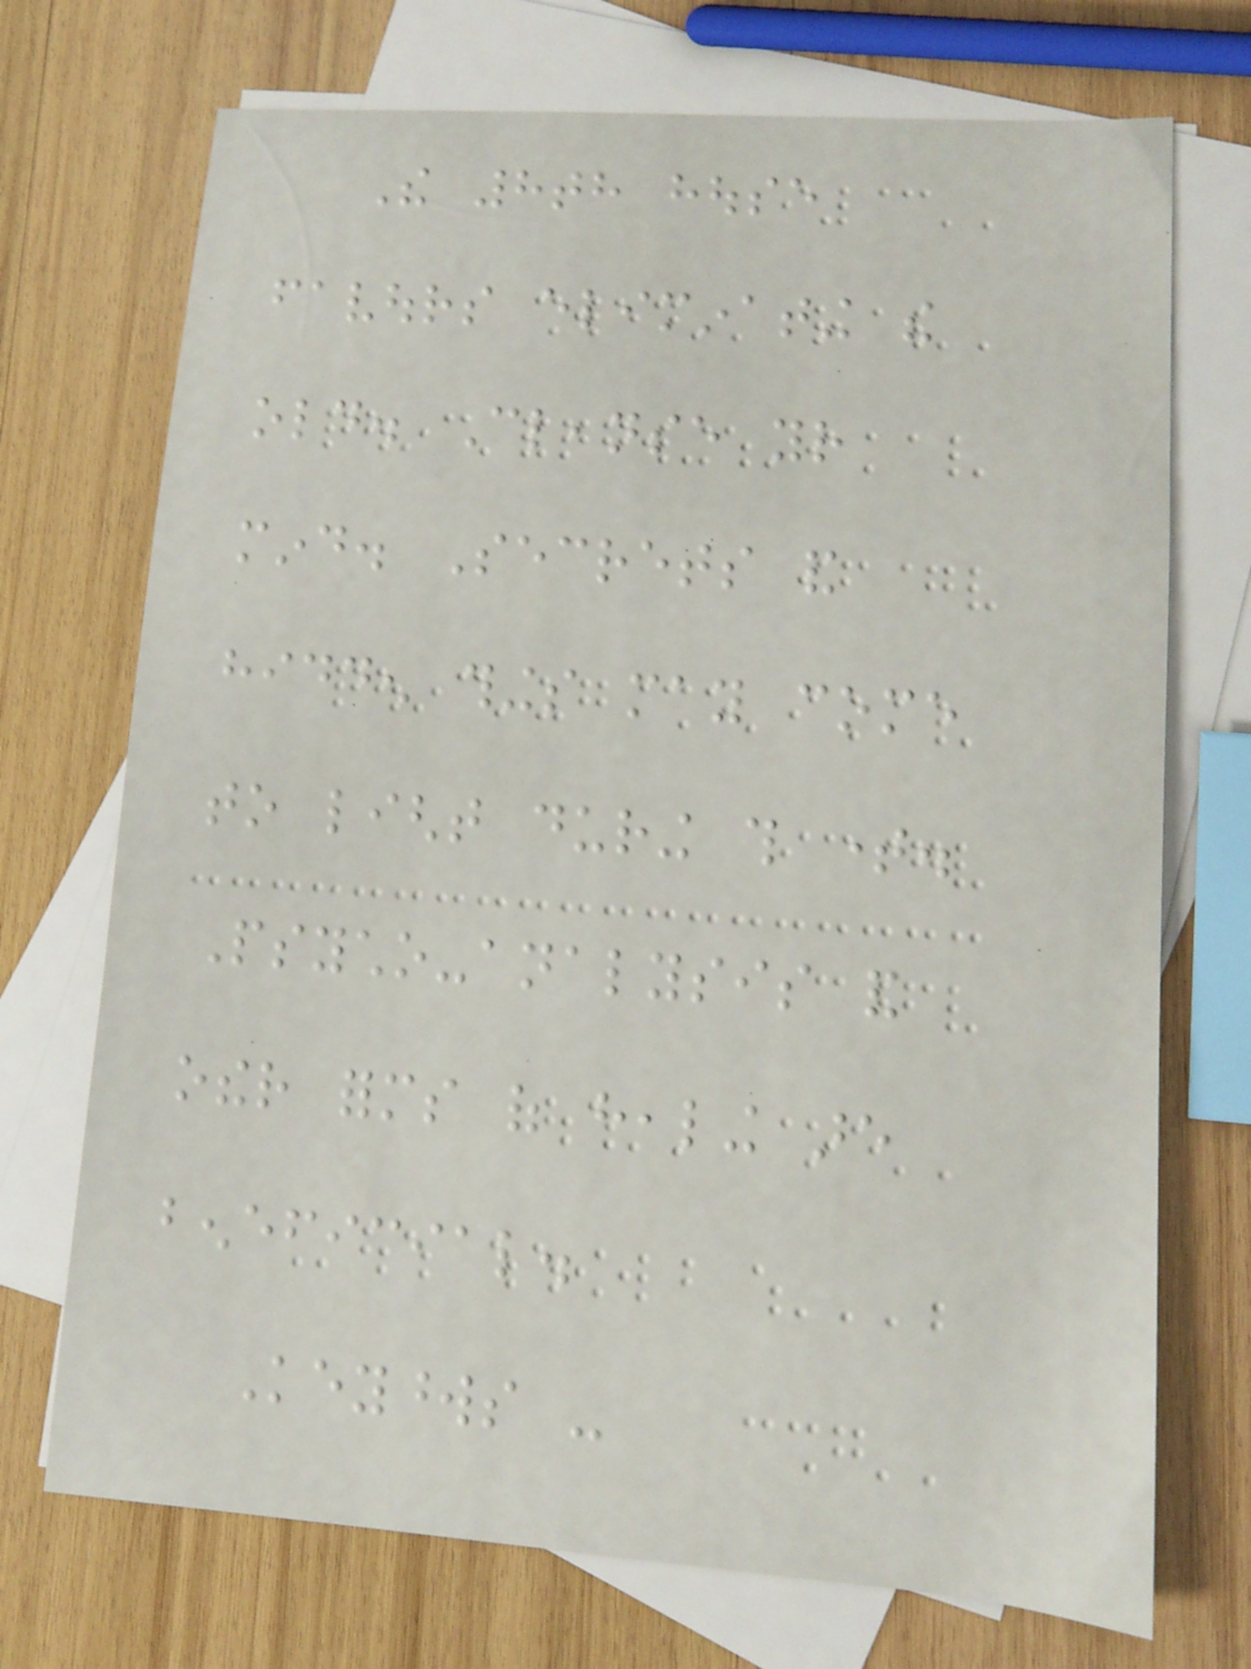The 8th house
favours eliminating the
old. Cleanse your
mind. Secrets and
hidden things may come
to light during this time.
Psycho-analysis and
other forms of healing are
beneficial.
Keywords -
